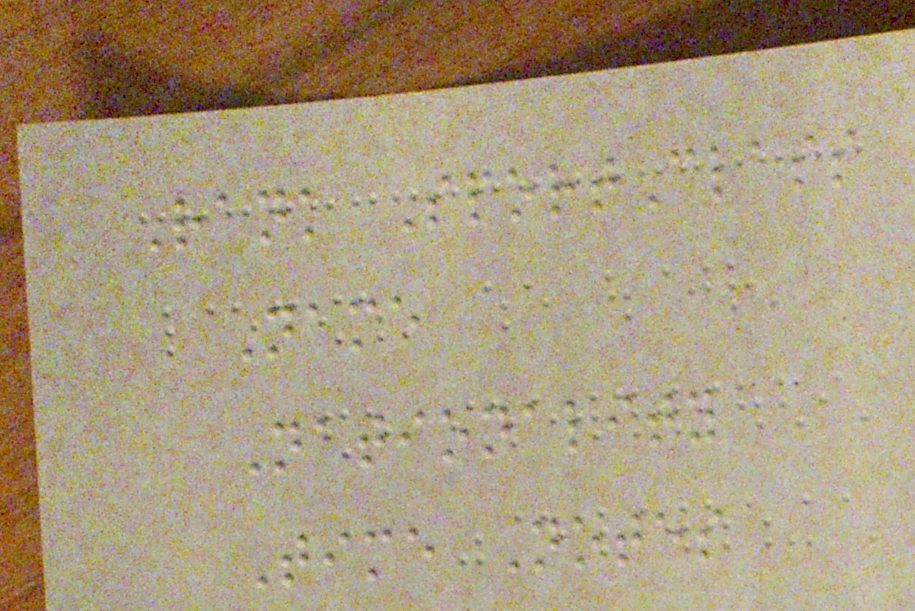Rank SportClass
Name
Nationality
Time Notes
